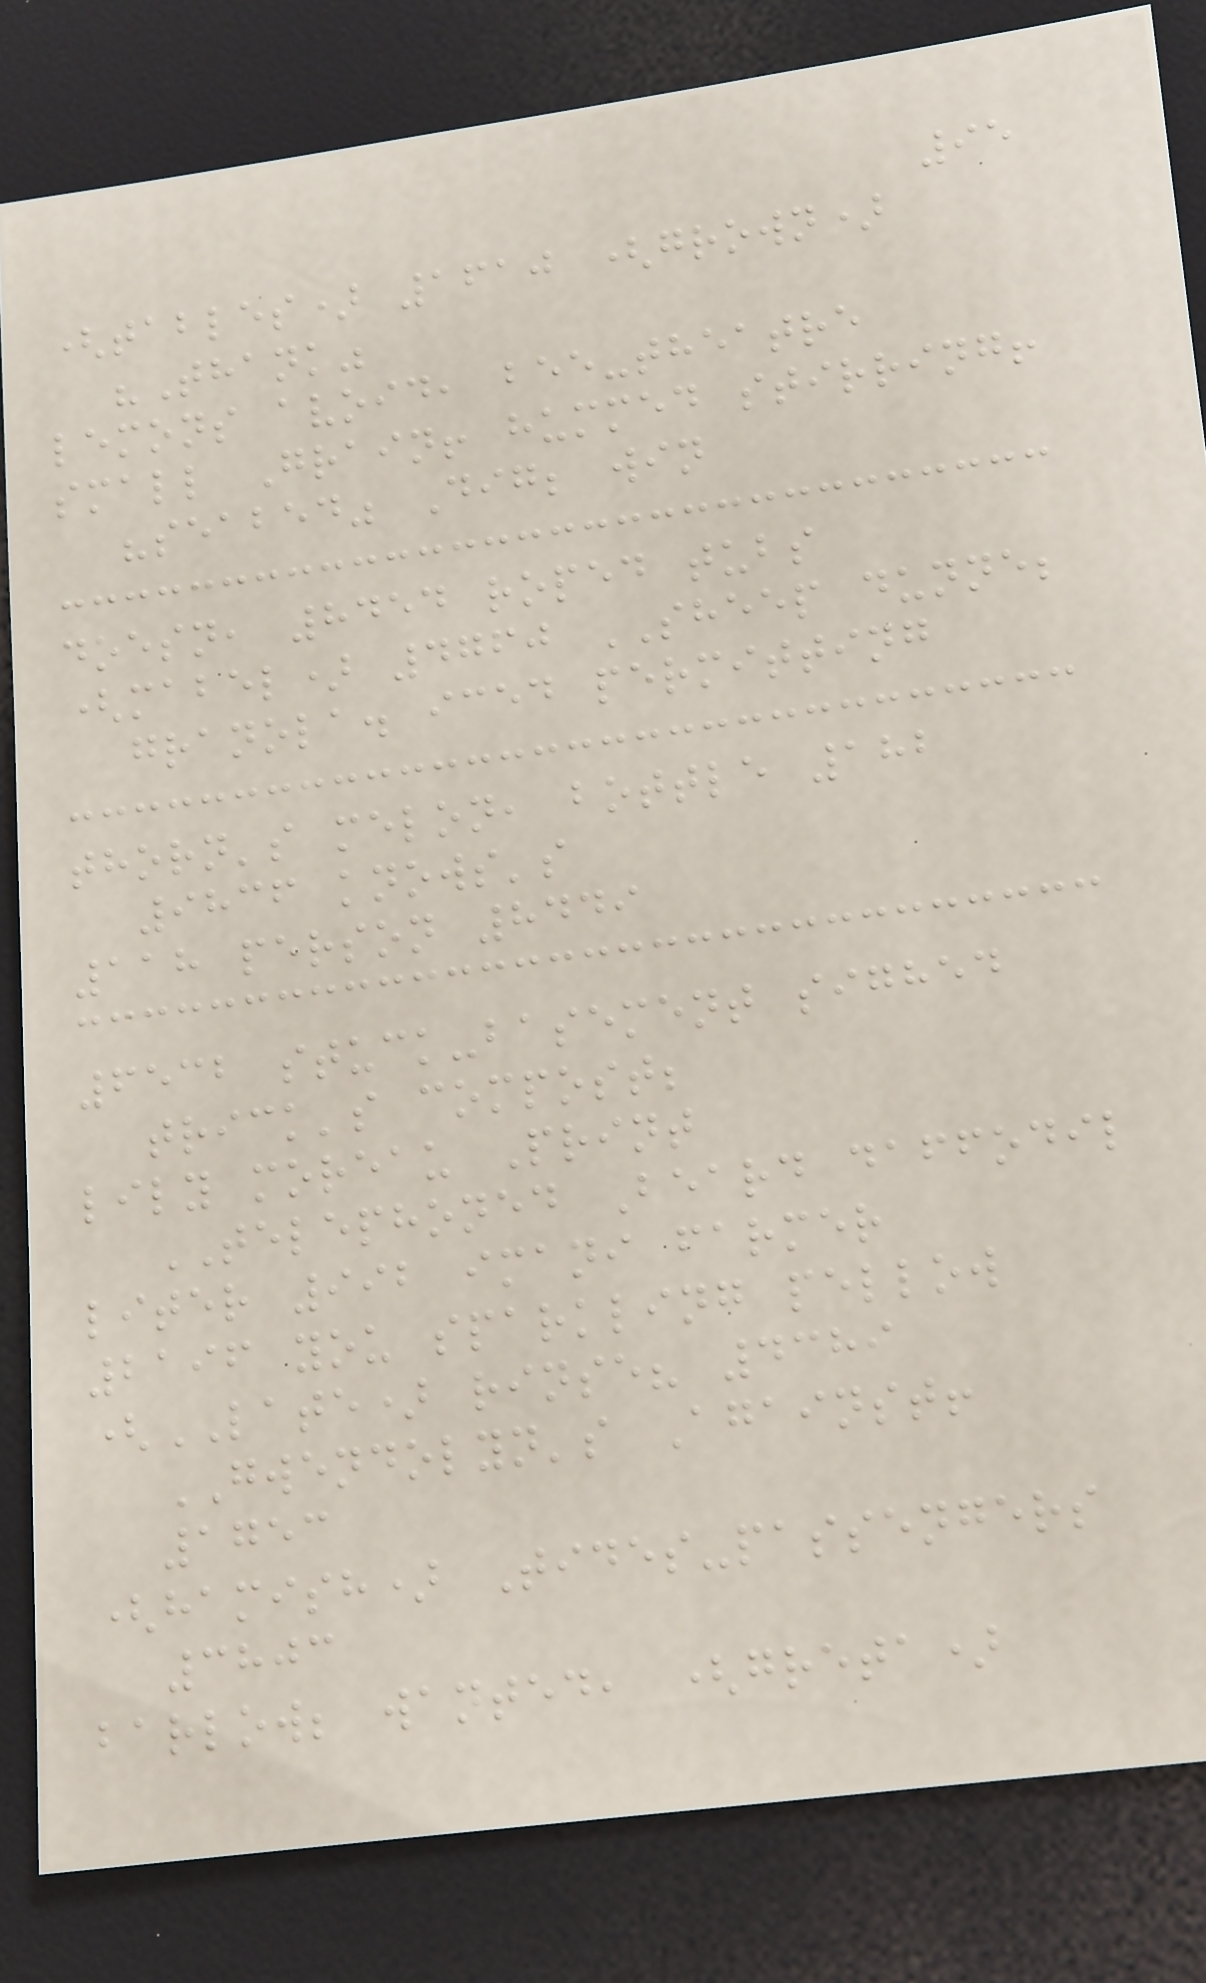95
(tables) 1610 (grown)
"Thank"
lemons avoid, bee-theatre
small Grain! hummed stirring!
"seabed" Dig; win
doesn, 8454 roped tubs
(mabel) 4760 SHEEP dunne;
granola. iced permitting
thorn's melon, bottle 182
9836 knows's
118 person 8449
6532 stuck-basement sighed
trick's compost;
lily moreau Print
TELEPHONED Beard daffodil
liter 992 imani farmer
2196 you sparkling pellow
(LATE) rinse? 4389
GWENDOLYN's Against!
1753
(hamish) Tides-passengers
3803
barlow; wanted, (greta)
